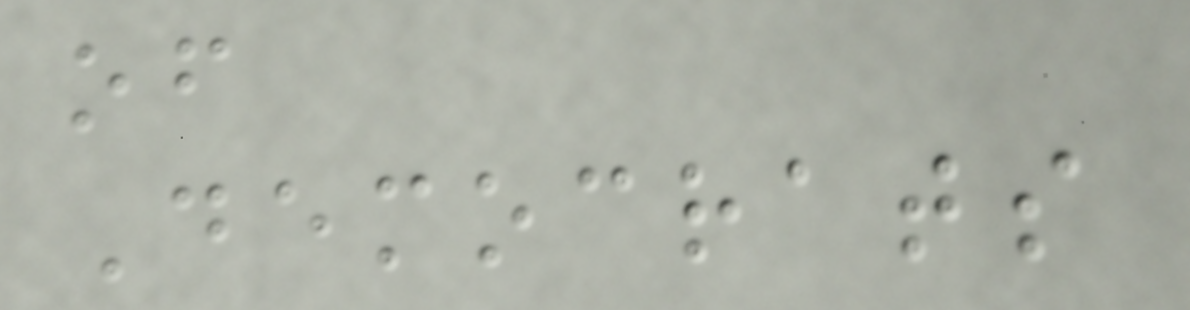of
Democrats
